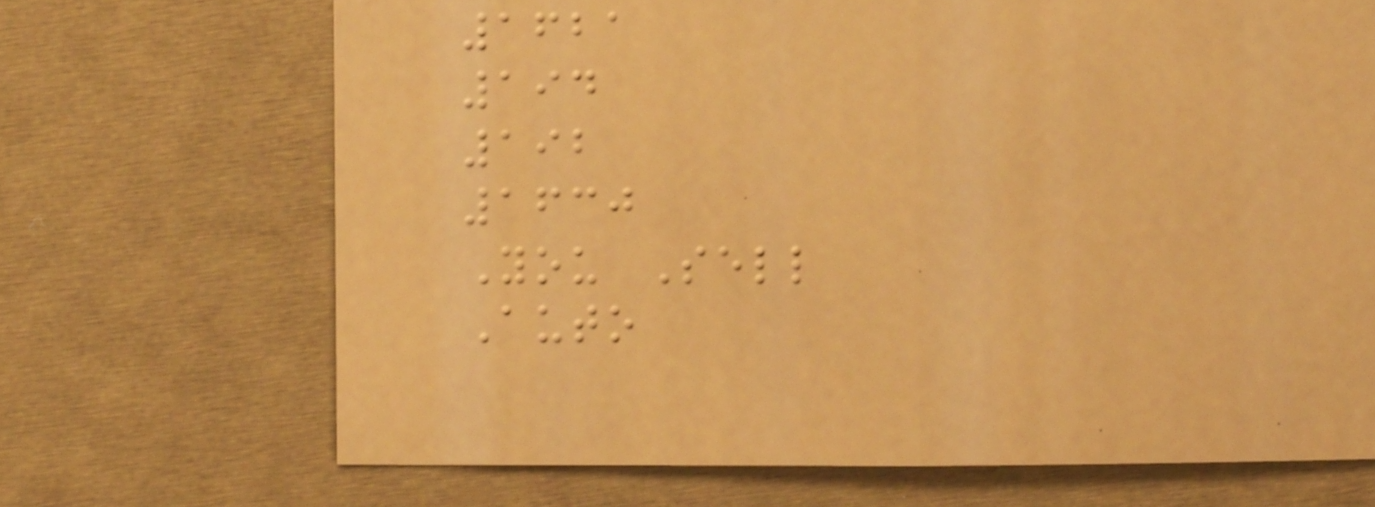1621
194
192
1630
You Sell
Auto
